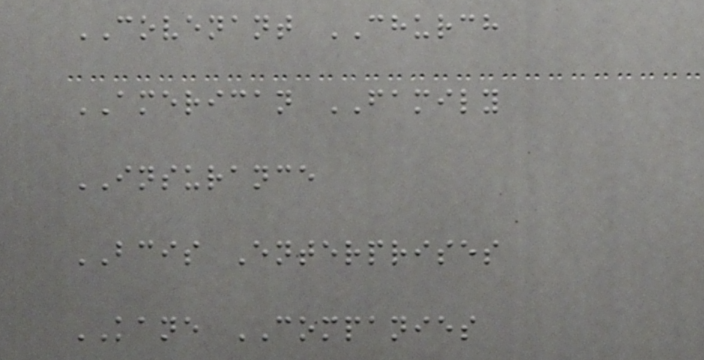COVENANT CHURCH
AMERICAN FAMILY
INSURANCE
BCIS Enterprises
KANE COMPANIES
